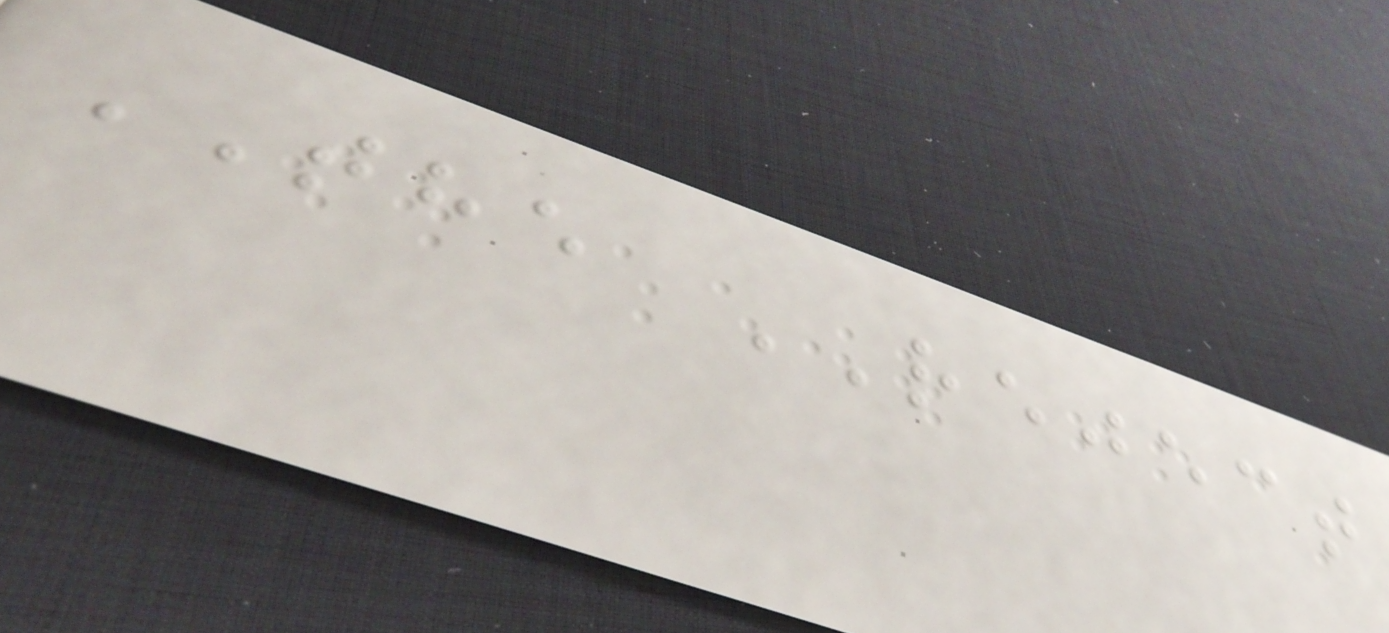THE REJECT
